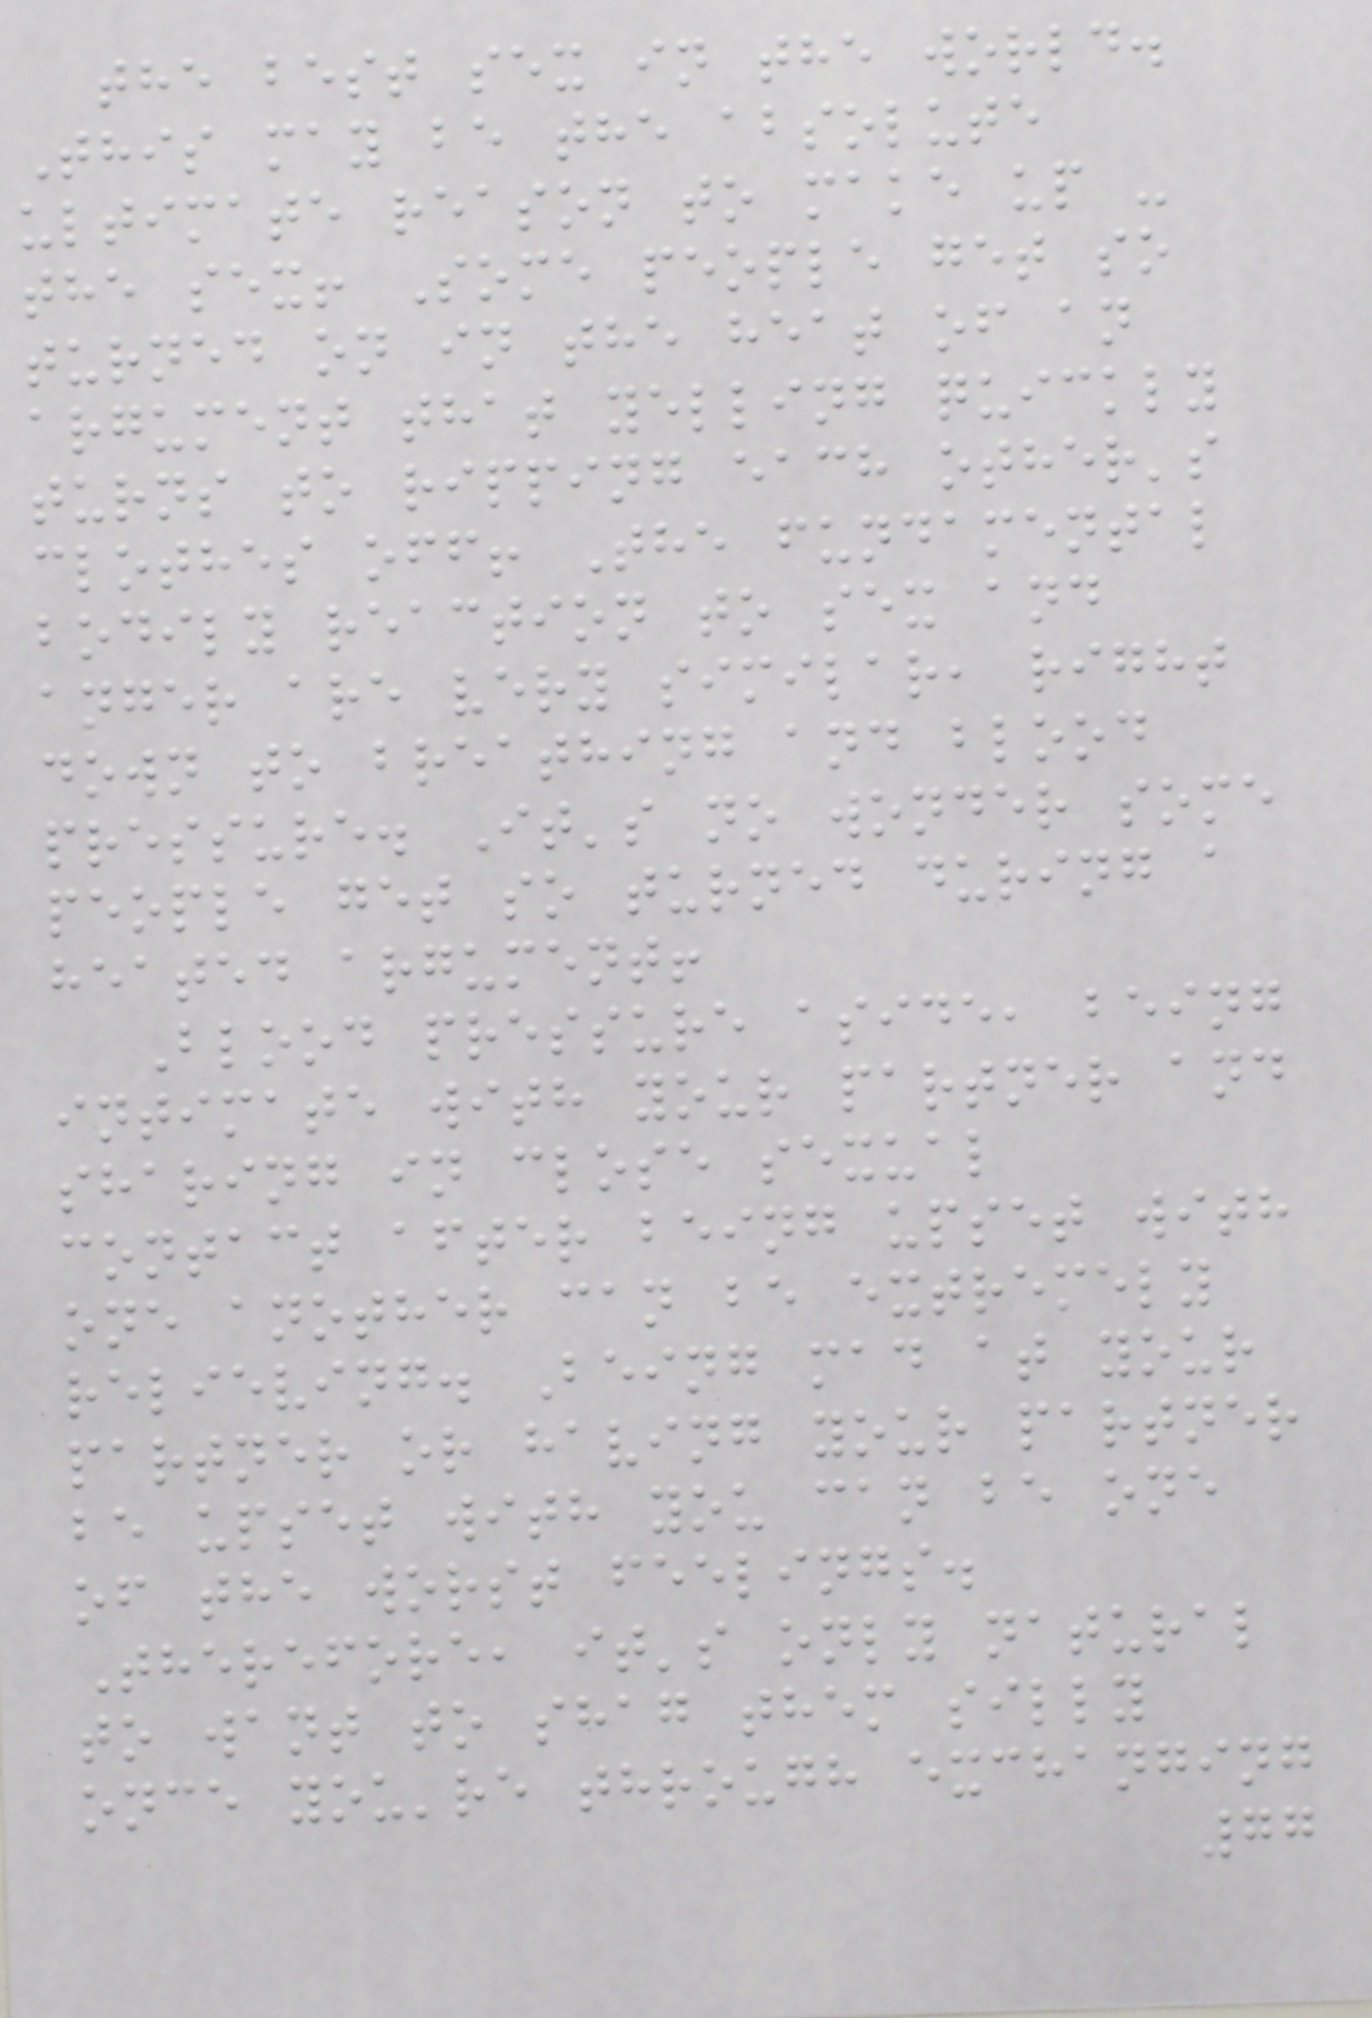the best sex in the world.
This may be the absolute
ultimate reason to make up -
the sex! Some people get so
turned on in the heat of an
argument that yelling quickly
turns to ripping each other's
clothes off! The fundamental
bodily reaction to sex and
anger are very similar, right
down to breathing and blood
pressure. It's no wonder some
people get so turned during a
heated argument!
Blood pressure aside, being
intimate with your partner and
sharing in close sexual
contact after being upset with
one another can be extremely
relieving. Being mad at your
partner or having your partner
be upset with you can be one
of the worst feelings.
Therefore, it's only natural
to want to shag them silly
once you're through exchanging
77
